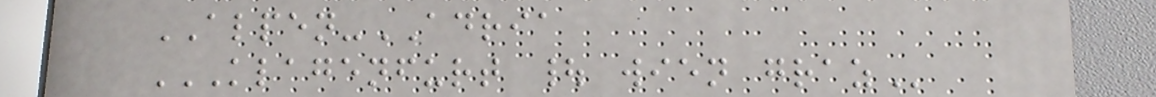ALPEN-ADRIA
KLAGENFURT | WIEN GRAZ
